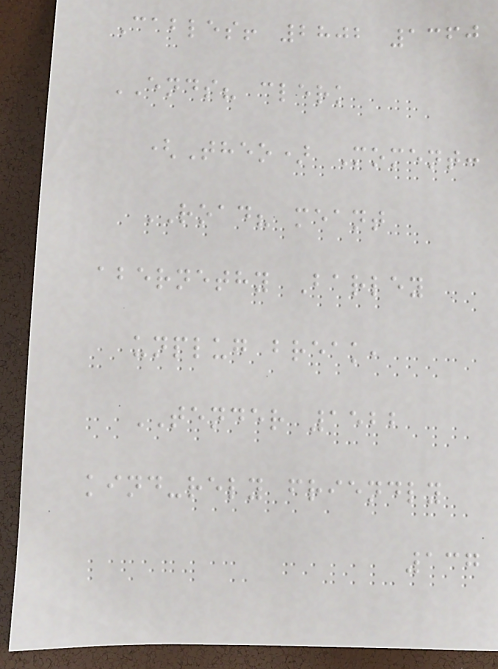Cables! 2802 1360
ENDS? clerk
(Theo) Moment:
ROAD? meant
abernethy Barley
unplug break,
TENDER 1522
kind-rely friendly
137
